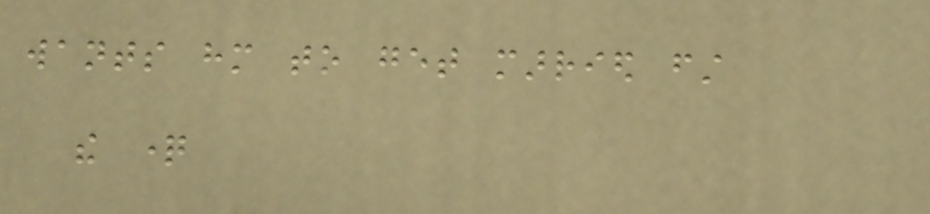wants him to get married first
the question
